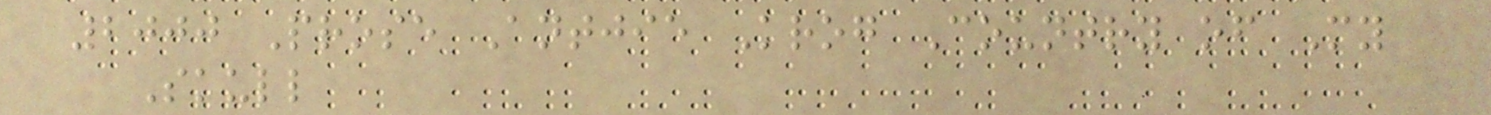2000 Prose Antjie Krog Country of My
Skull
